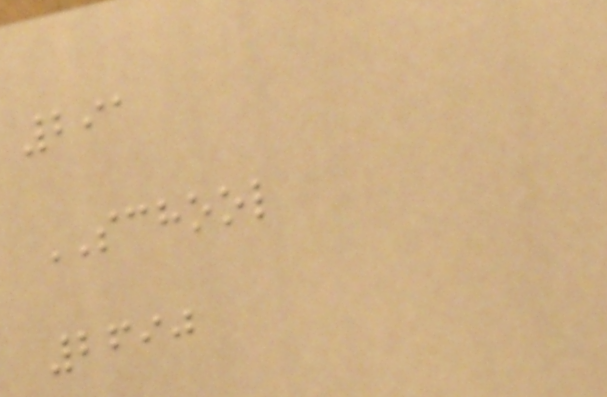291
SCHOOL
2690
